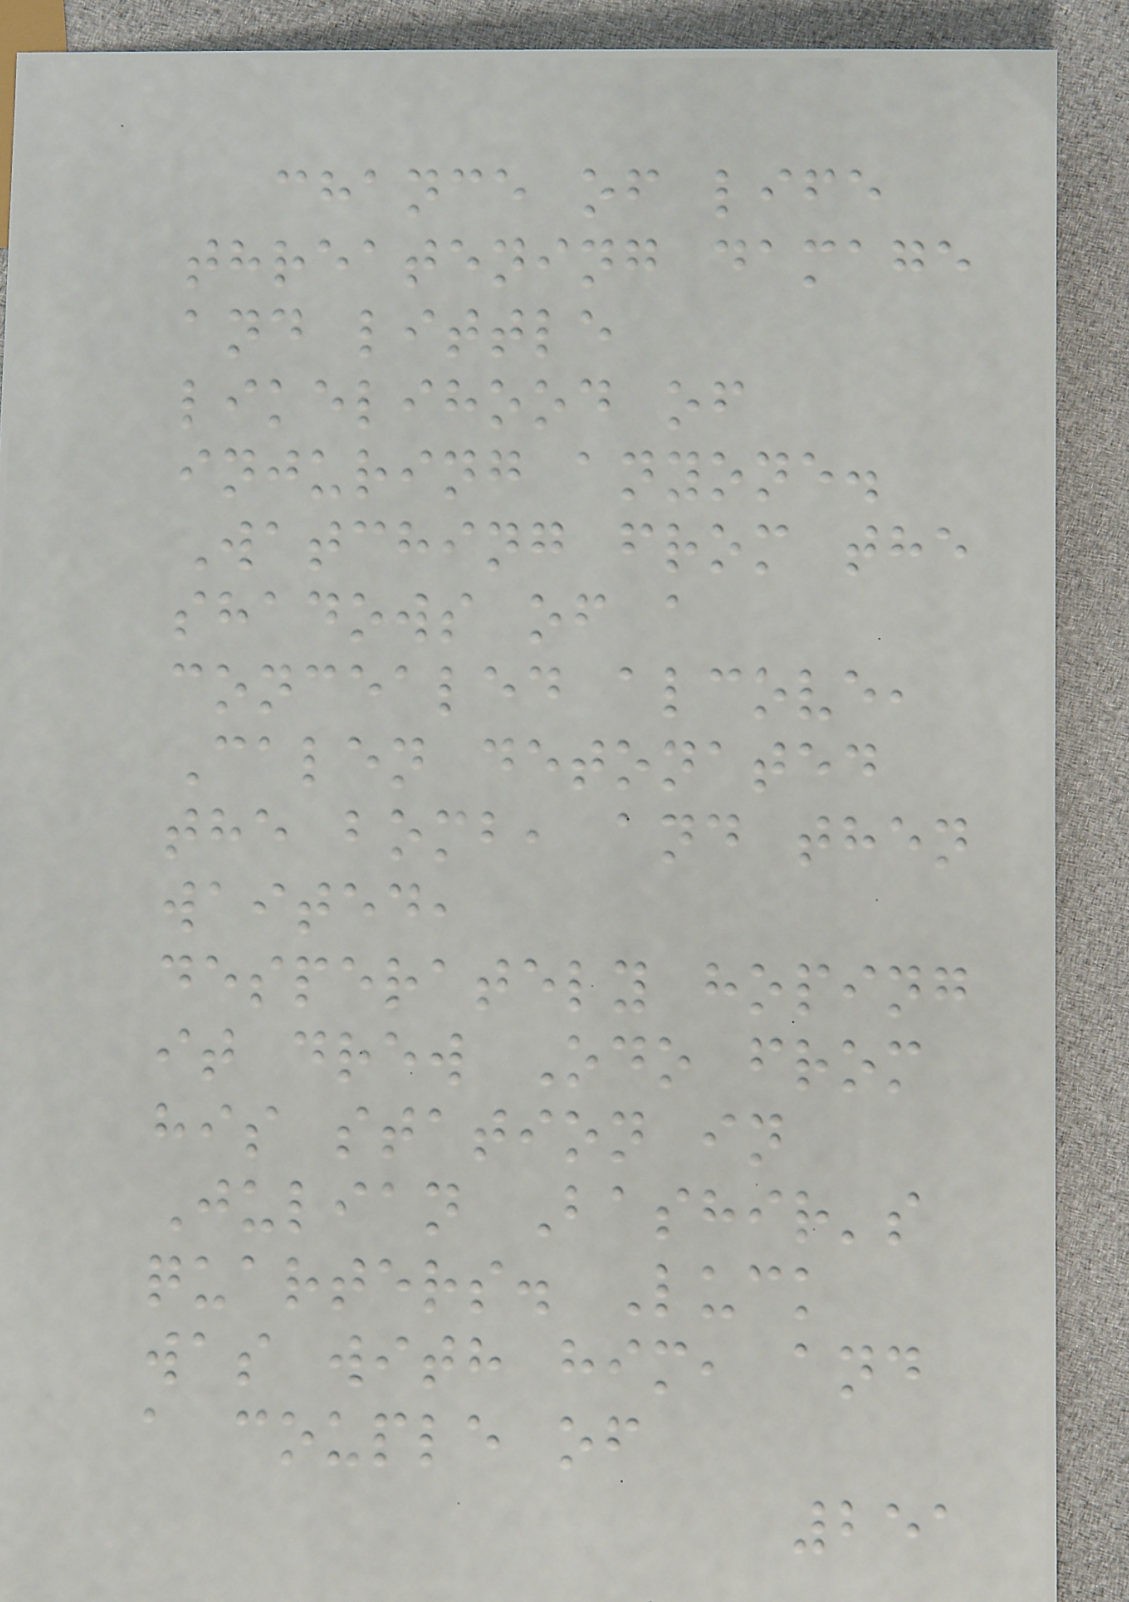chance of life
threatening damage
and little
likelihood of
injuring anyone.
Watching from the
shadows of a
concealed alcove,
Calen detonated
the bomb, and then
waited,
desperately hoping
it drew Odo from
his station in
Julian Bashir's
quarters. Luck
was with him, and
a couple of
251
